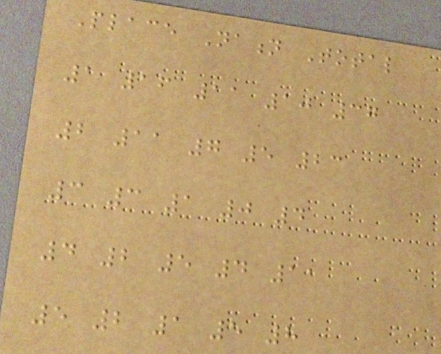Place Nation Total
1 16 11 10 37
2 11 7 5 23
3 3 1 0 4
4 2 5 4 11
5 2 1 5 8
